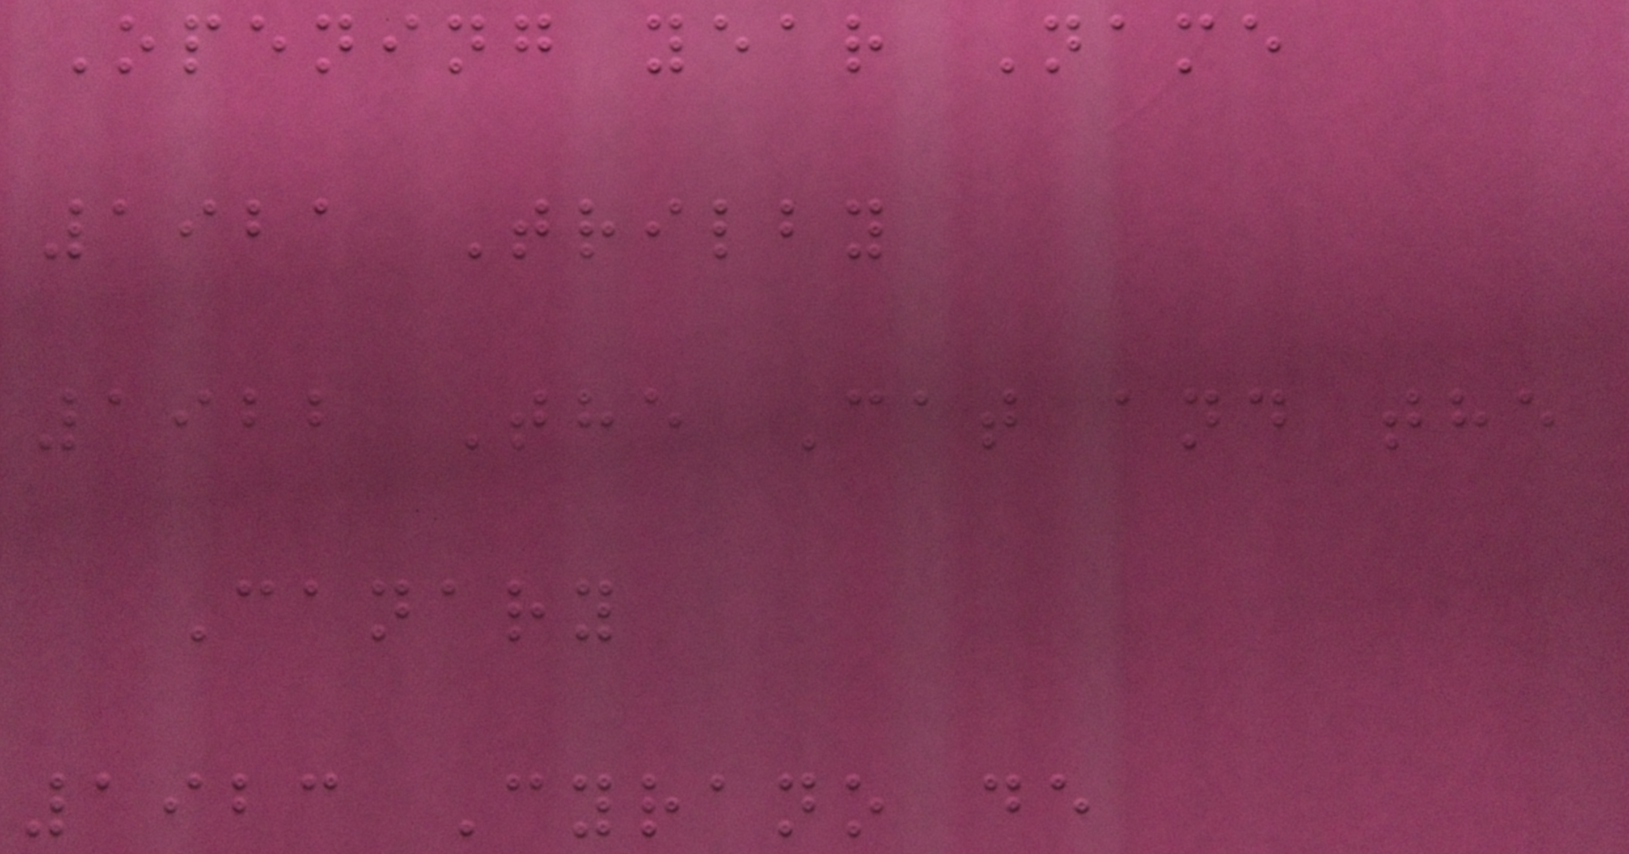Opening year Name
1921 Trilby
1922 The Cat and the
Canary
1923 Cyrano de
